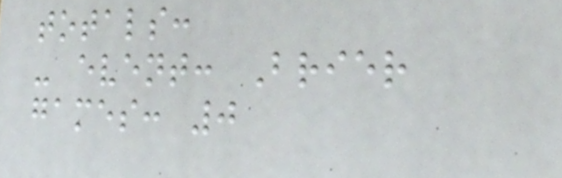totals:
- event: Brier
games: 0
